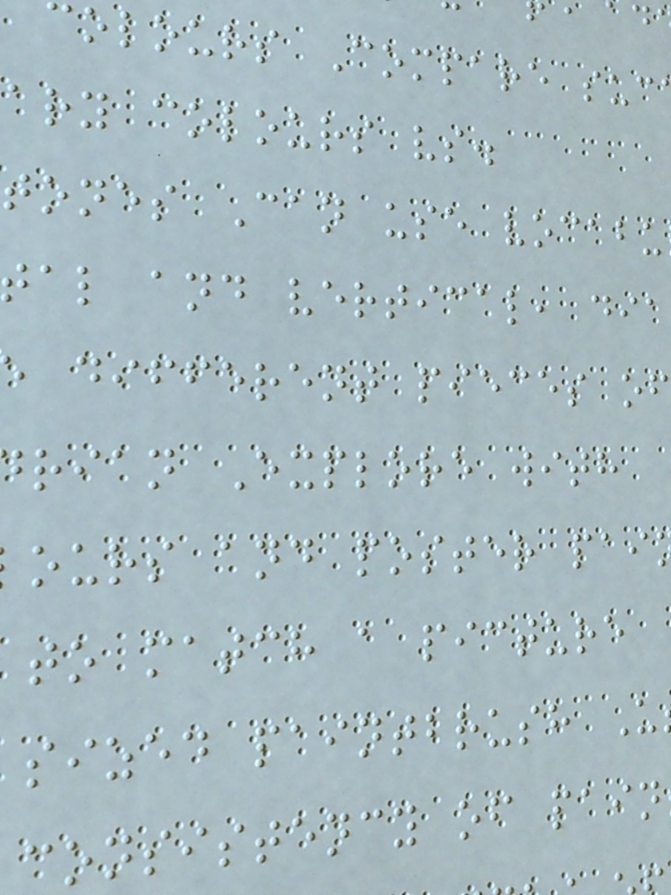olours Compare suc
ary colours vs.
tones Can use vocabu
al and vertical, dia
different pieces of
rian Explore with
ours and poster pai
to match a picture
sized paintbrush U
consistency of pain
